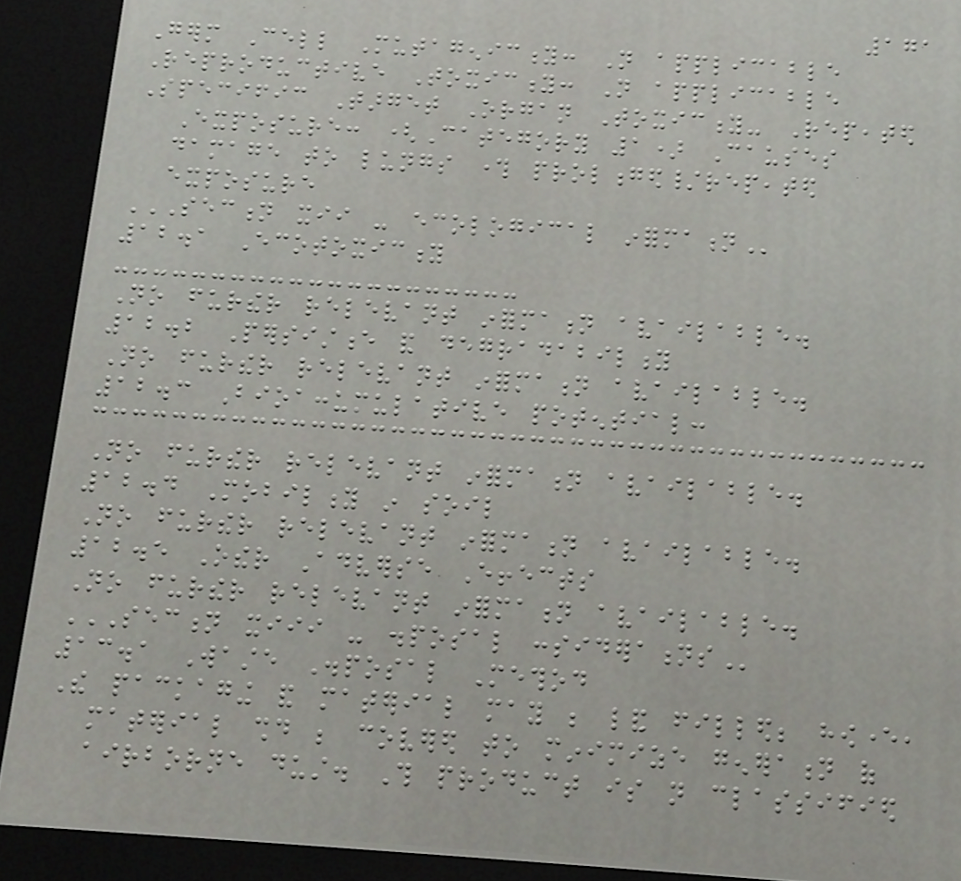171
Germ Cell Mutagenicity: Not applicable
Reproductive Toxicity: Not applicable
Specific Target Organ Toxicity- Repeated
Exposure: (Category 1) Causes
damage to lungs through prolonged/repeated
exposure
SECTION XII - ECOLOGICAL INFORMATION
12.1 Ecotoxicity
No further relevant information available.
12.2 Persistence and degradability
No further relevant information available.
12.3 Bioaccumulative potential:
No further relevant information available.
12.4 Mobility in soil
No further relevant information available.
12.5 Other Adverse Effects
No further relevant information available.
SECTION XIII - DISPOSAL CONSIDERATIONS
13.1 Waste Disposal Method
The packaging and material may be land filled; however,
material should be covered to minimize generation of
airborne dust. This product is not classified
